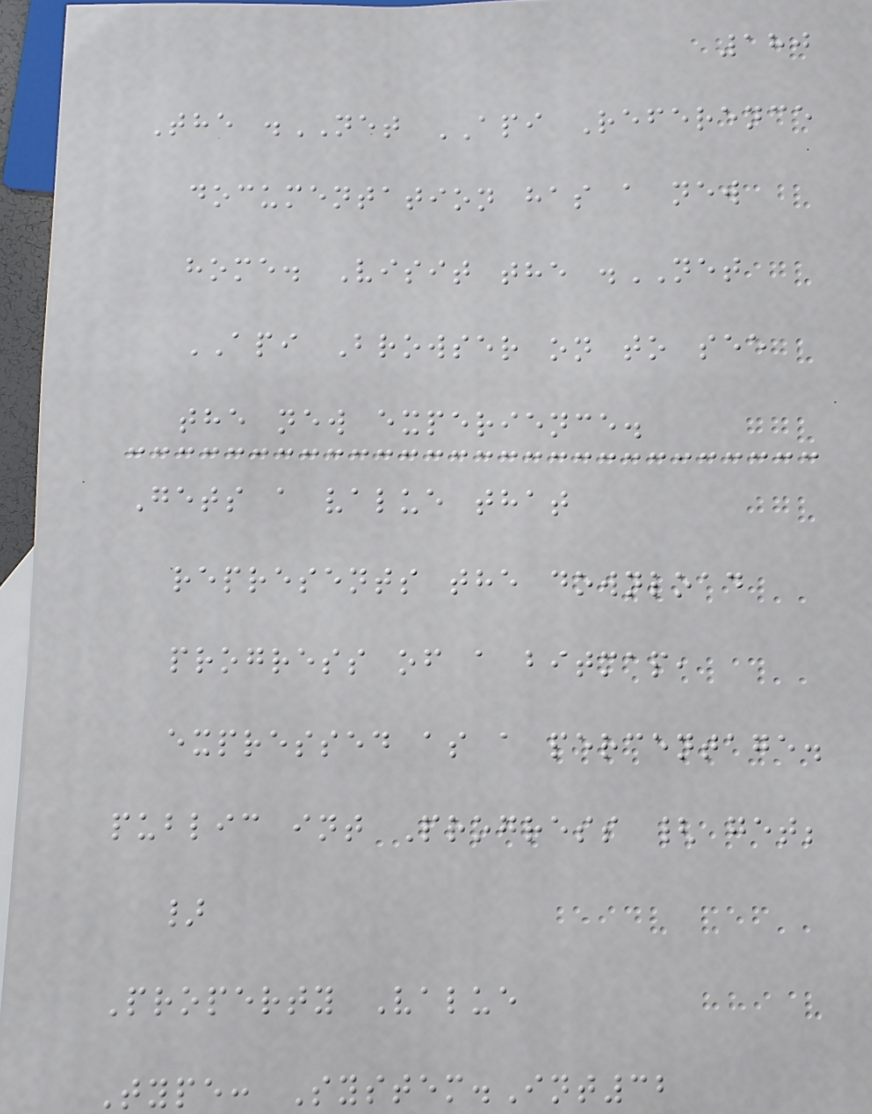180
The .NET API Reference
documentation has a new
home. Visit the .NET
API Browser on to see
the new experience.
Gets a value that
represents the download
progress of a bitmap,
expressed as a percentage.
public int Progress { get;
}
Property Value
Type: System.Int32
